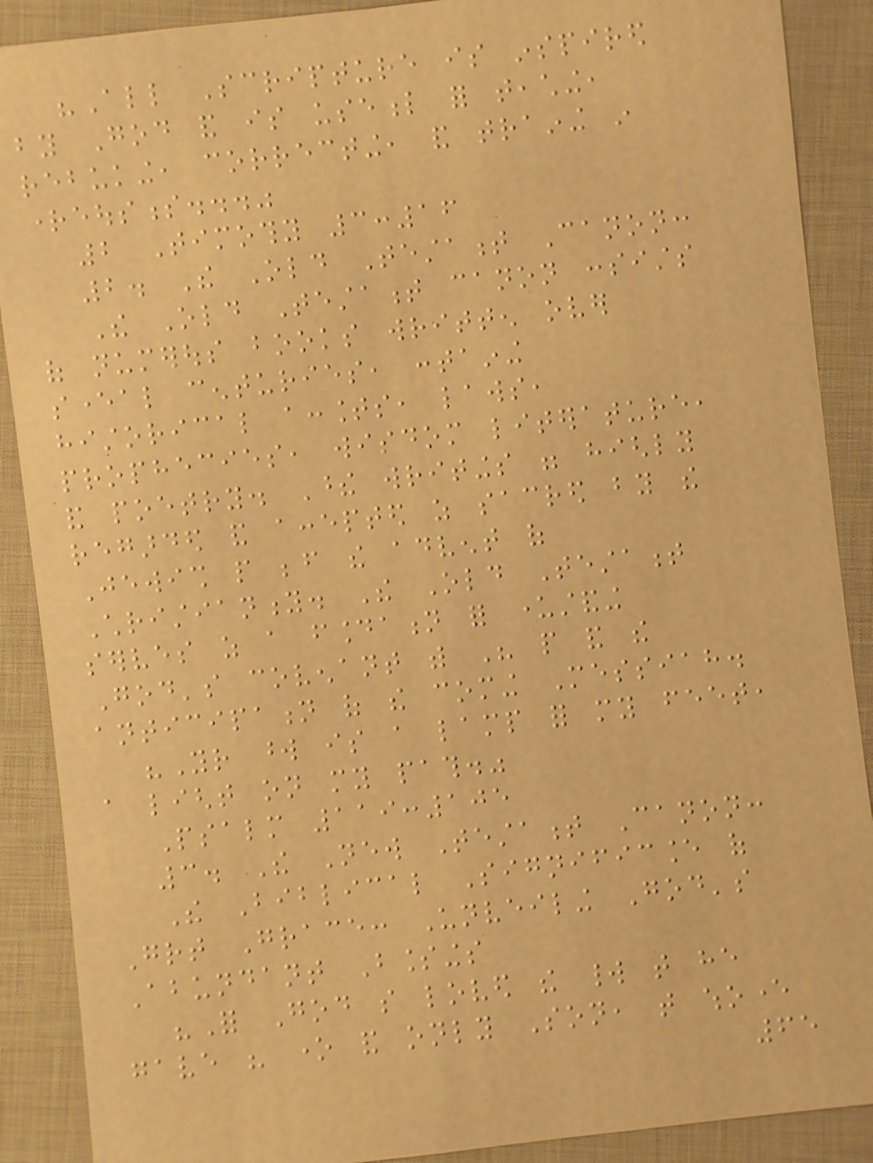"All Scripture is inspired
by God and is useful for teaching,
rebuking, correcting, and training in
righteousness..."
2 Timothy 3:16
2. The Old Testament Canon:
The Old Testament canon consists
of numerous books written over
several centuries, containing
historical accounts, laws,
prophecies, wisdom literature,
and poetry. These writings were highly
regarded and accepted as sacred by the
Jewish people before the advent of
Christianity. The Old Testament
serves as a foundation for understanding
God's covenant with His people and the
anticipation of the coming Messiah.
"Your word is a lamp for my feet,
a light on my path."
Psalm 119:105
3. The New Testament Canon:
The Biblical Significance of
Great Grace: Unveiling God's
Abundant Blessings
"For God so loved the world that he
gave his one and only Son, that whoever
65
